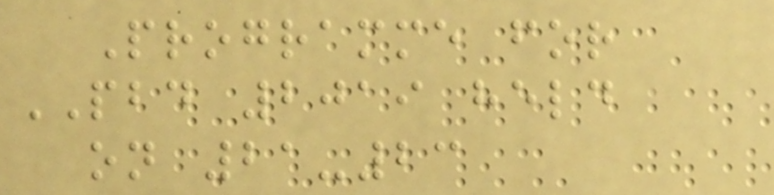Programme for
PBD 2019 held
on 21-23
